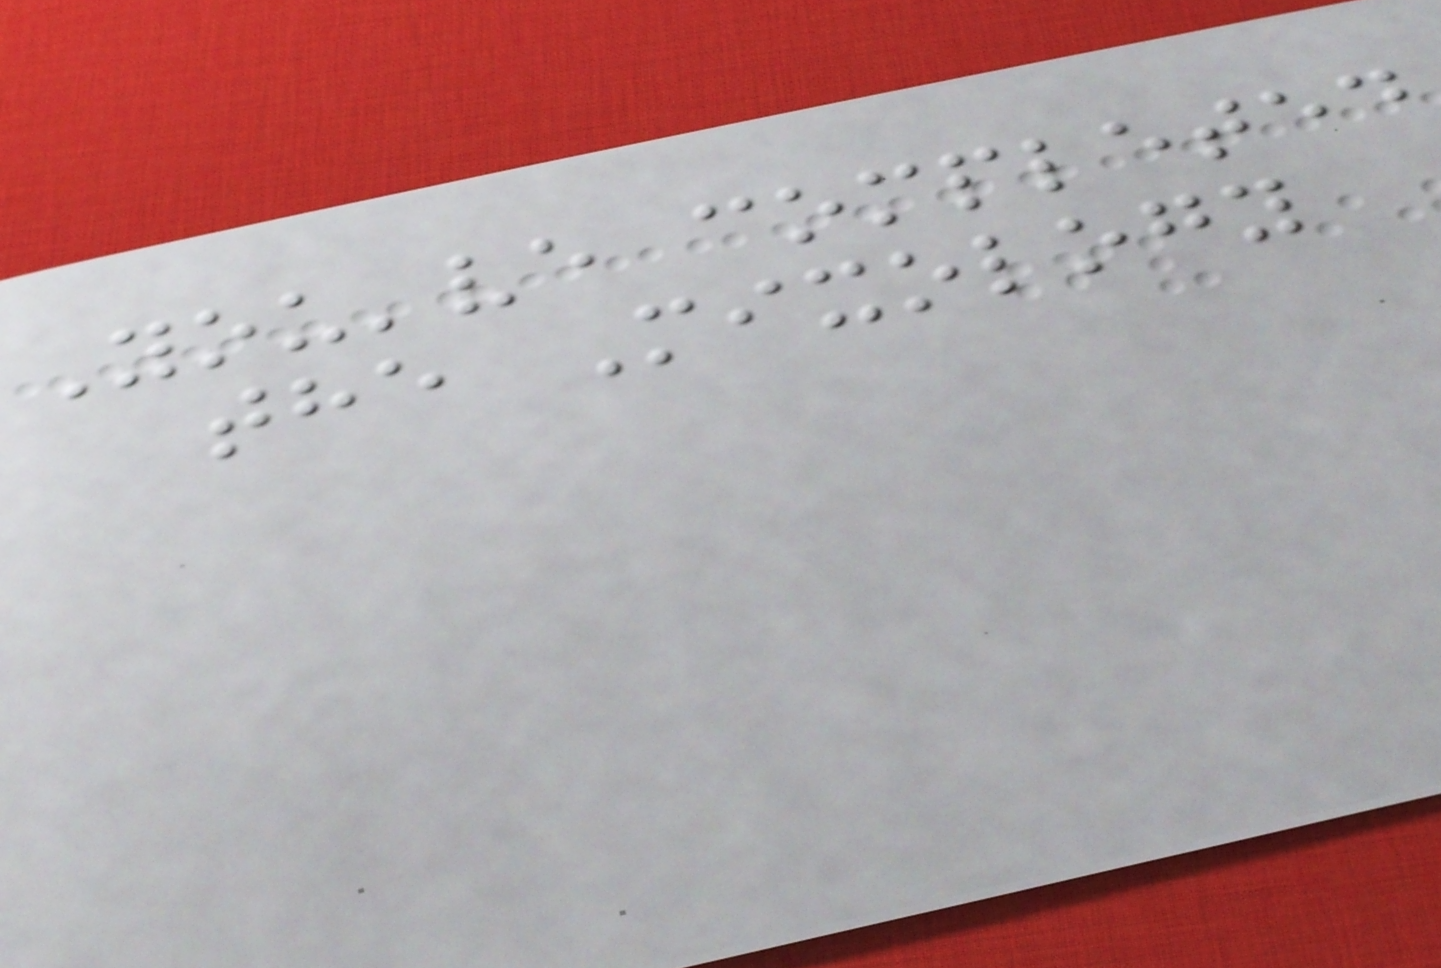You've completed
the Mixology
